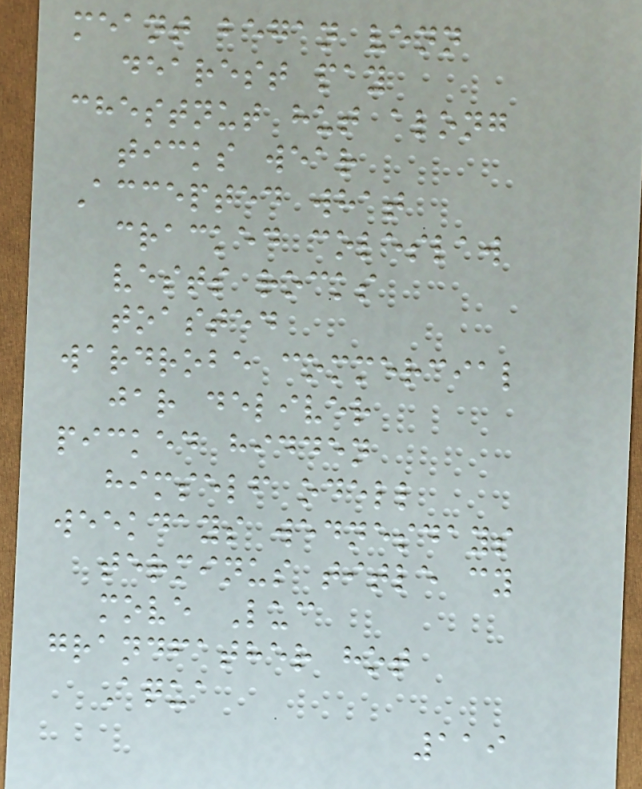meant began venn
dearest pay
chestnut hut along
ticks wear
Accepted what
cracked coleslaw
vests rocks
toasted
wardrobe commercial
jar deliver
picked hidden
himself odell
weekdays wednesdays
terminus title cy
move Luc
grandfather hot
Aqua
119
